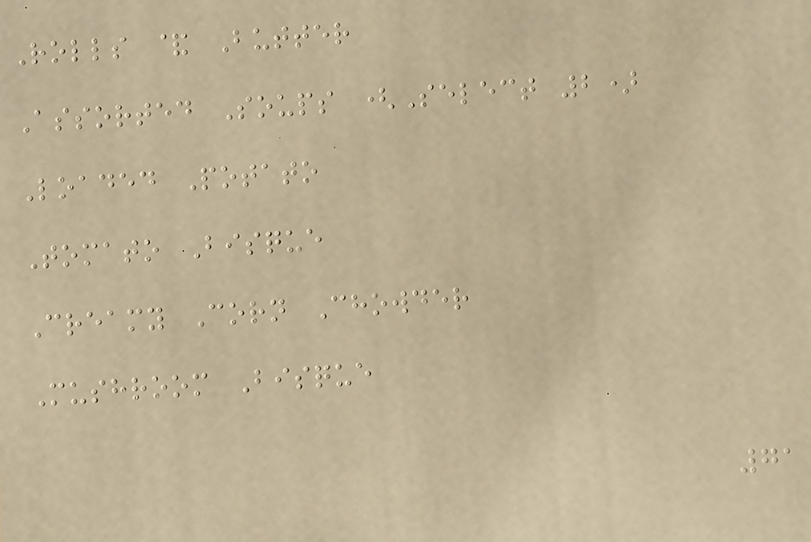Rolls & Butter
Assorted Soups (Select 2)
Loaded Potato
Tomato Bisque
Creamy Corn Chowder
Mushroom Bisque
71
